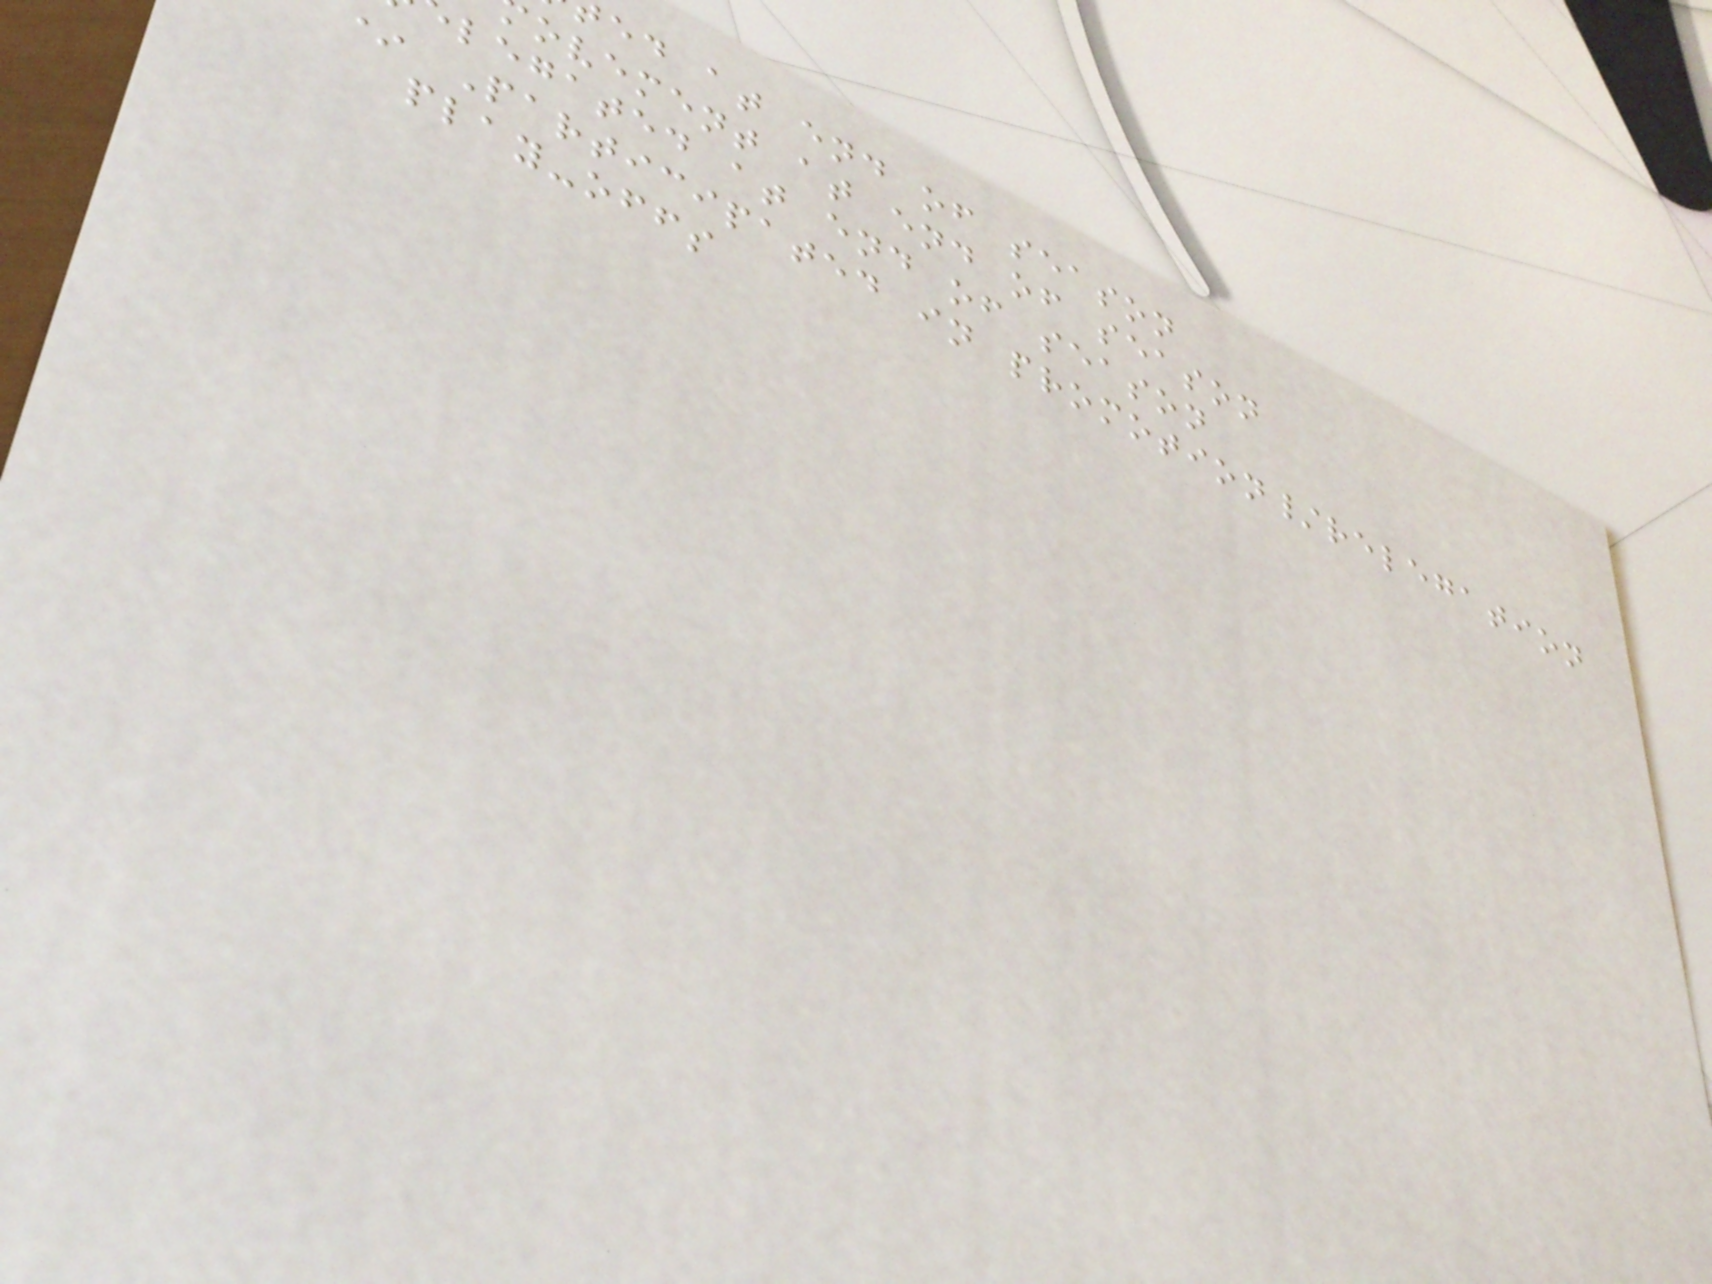ed at end of season
ovement at end of season
legated at end of season
Participated in promotion/relegation
play-offs
